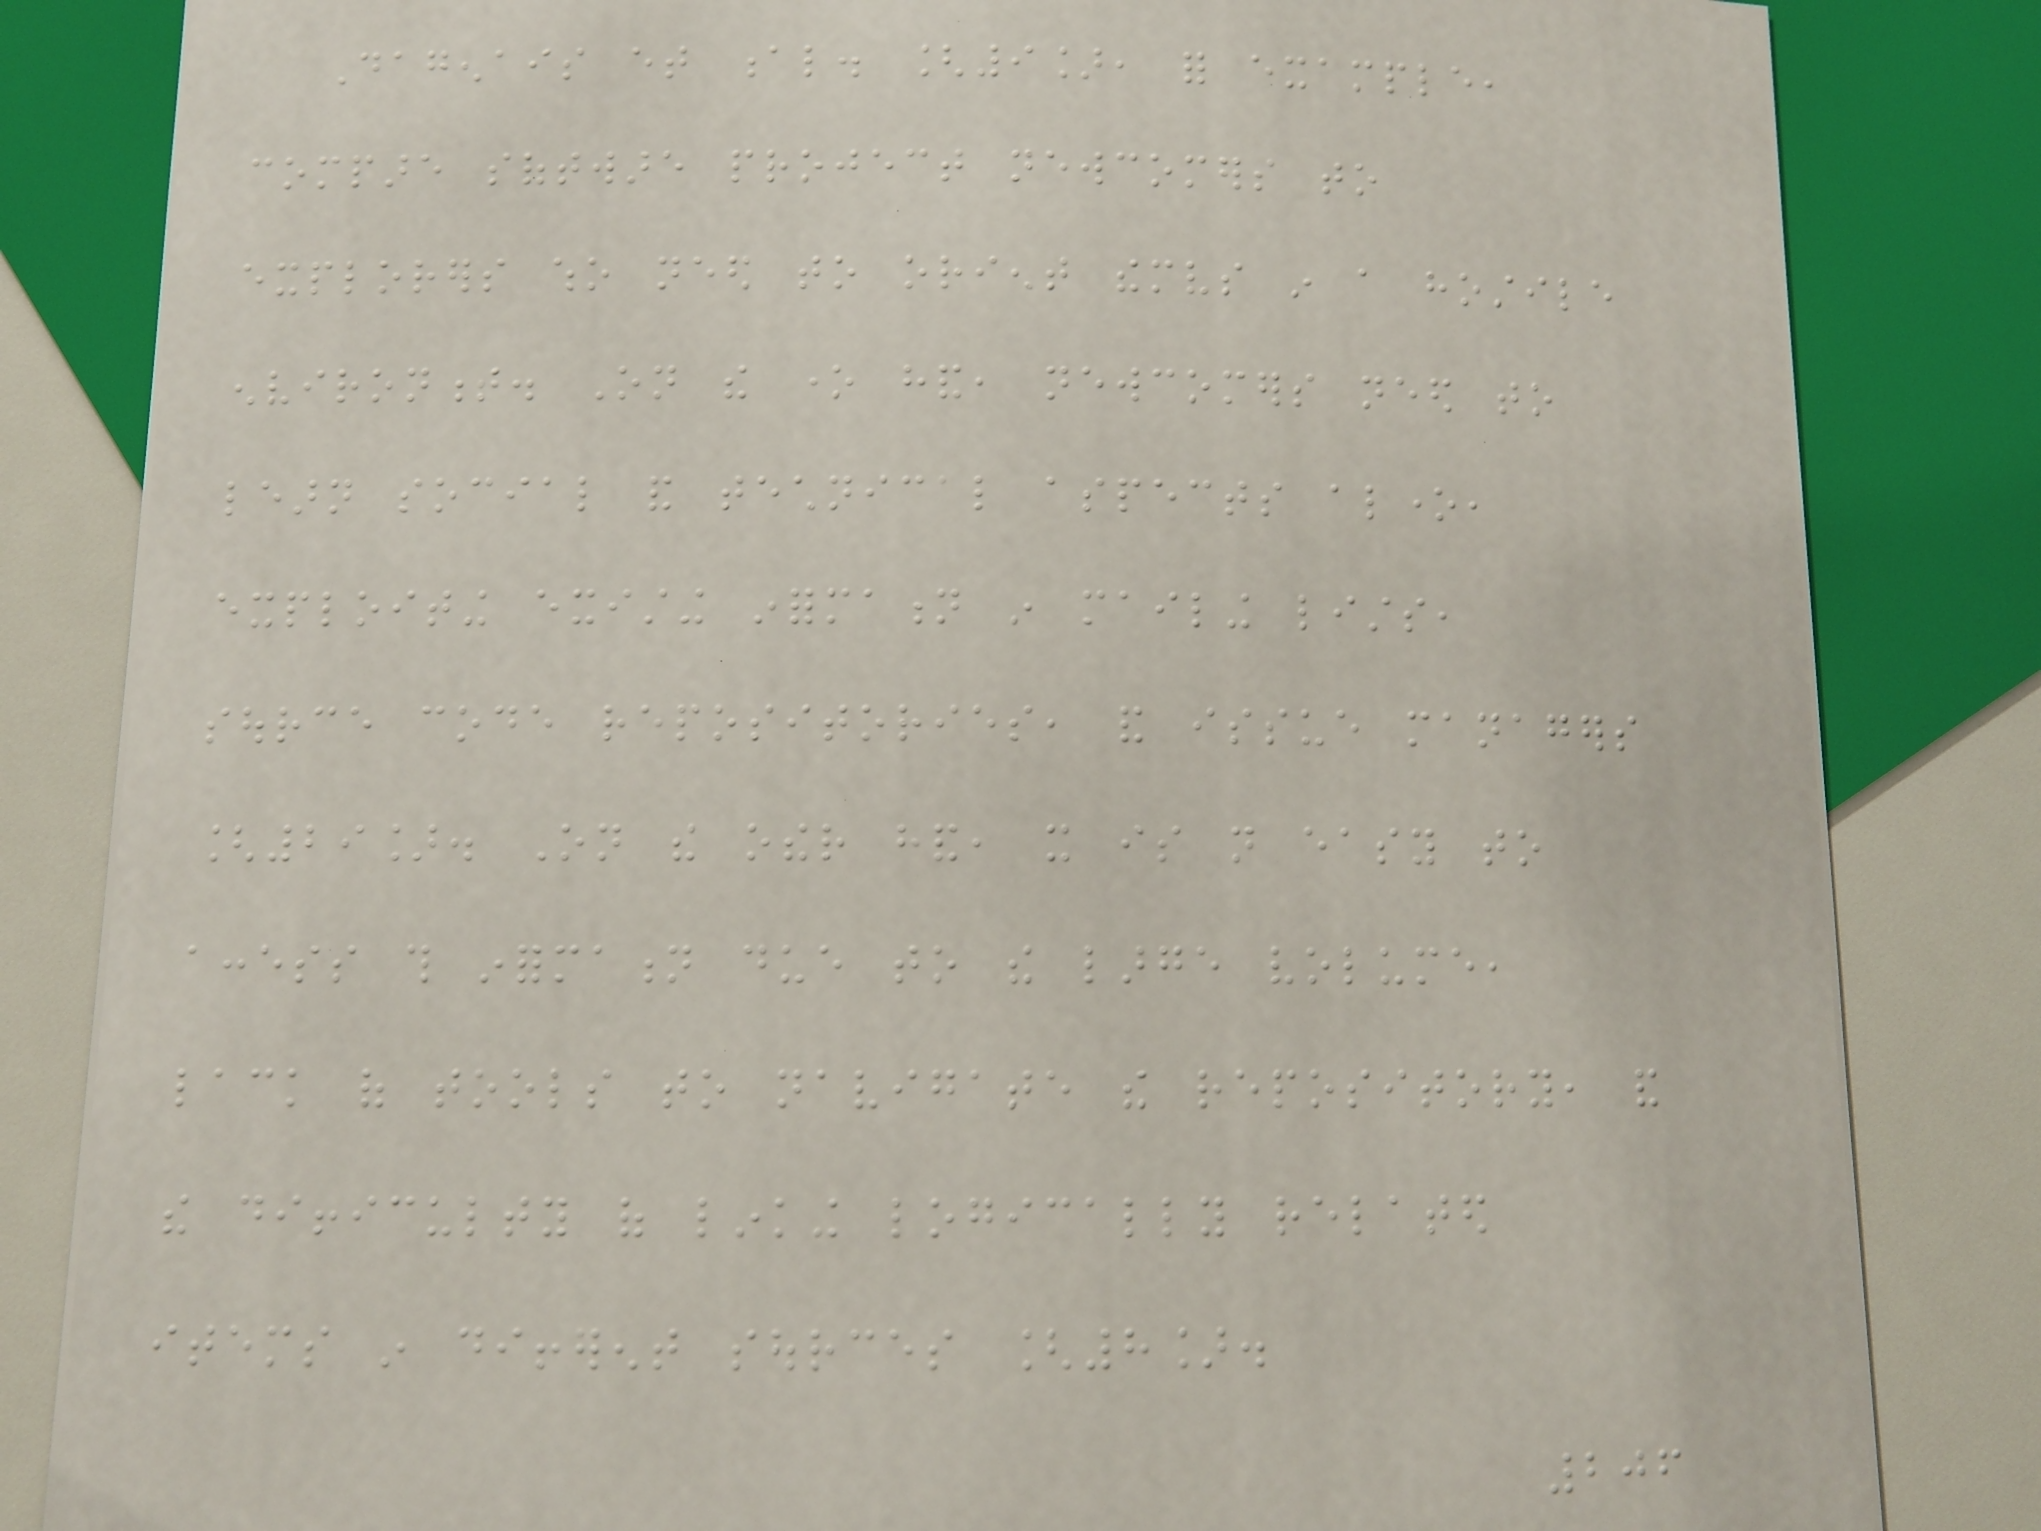Dagenais et al. [9], for example,
compare software project newcomers to
explorers who need to orient themselves in a hostile
environment. On the one hand, newcomers need to
learn social and technical aspects alone,
exploiting existing information in mailing lists,
source code repositories, and issue managers
[29]. On the other hand, it is not easy to
access this information due to the large volume,
lack of tools to navigate the repository, and
the difficulty of linking logically related
items in different sources [8].
206
